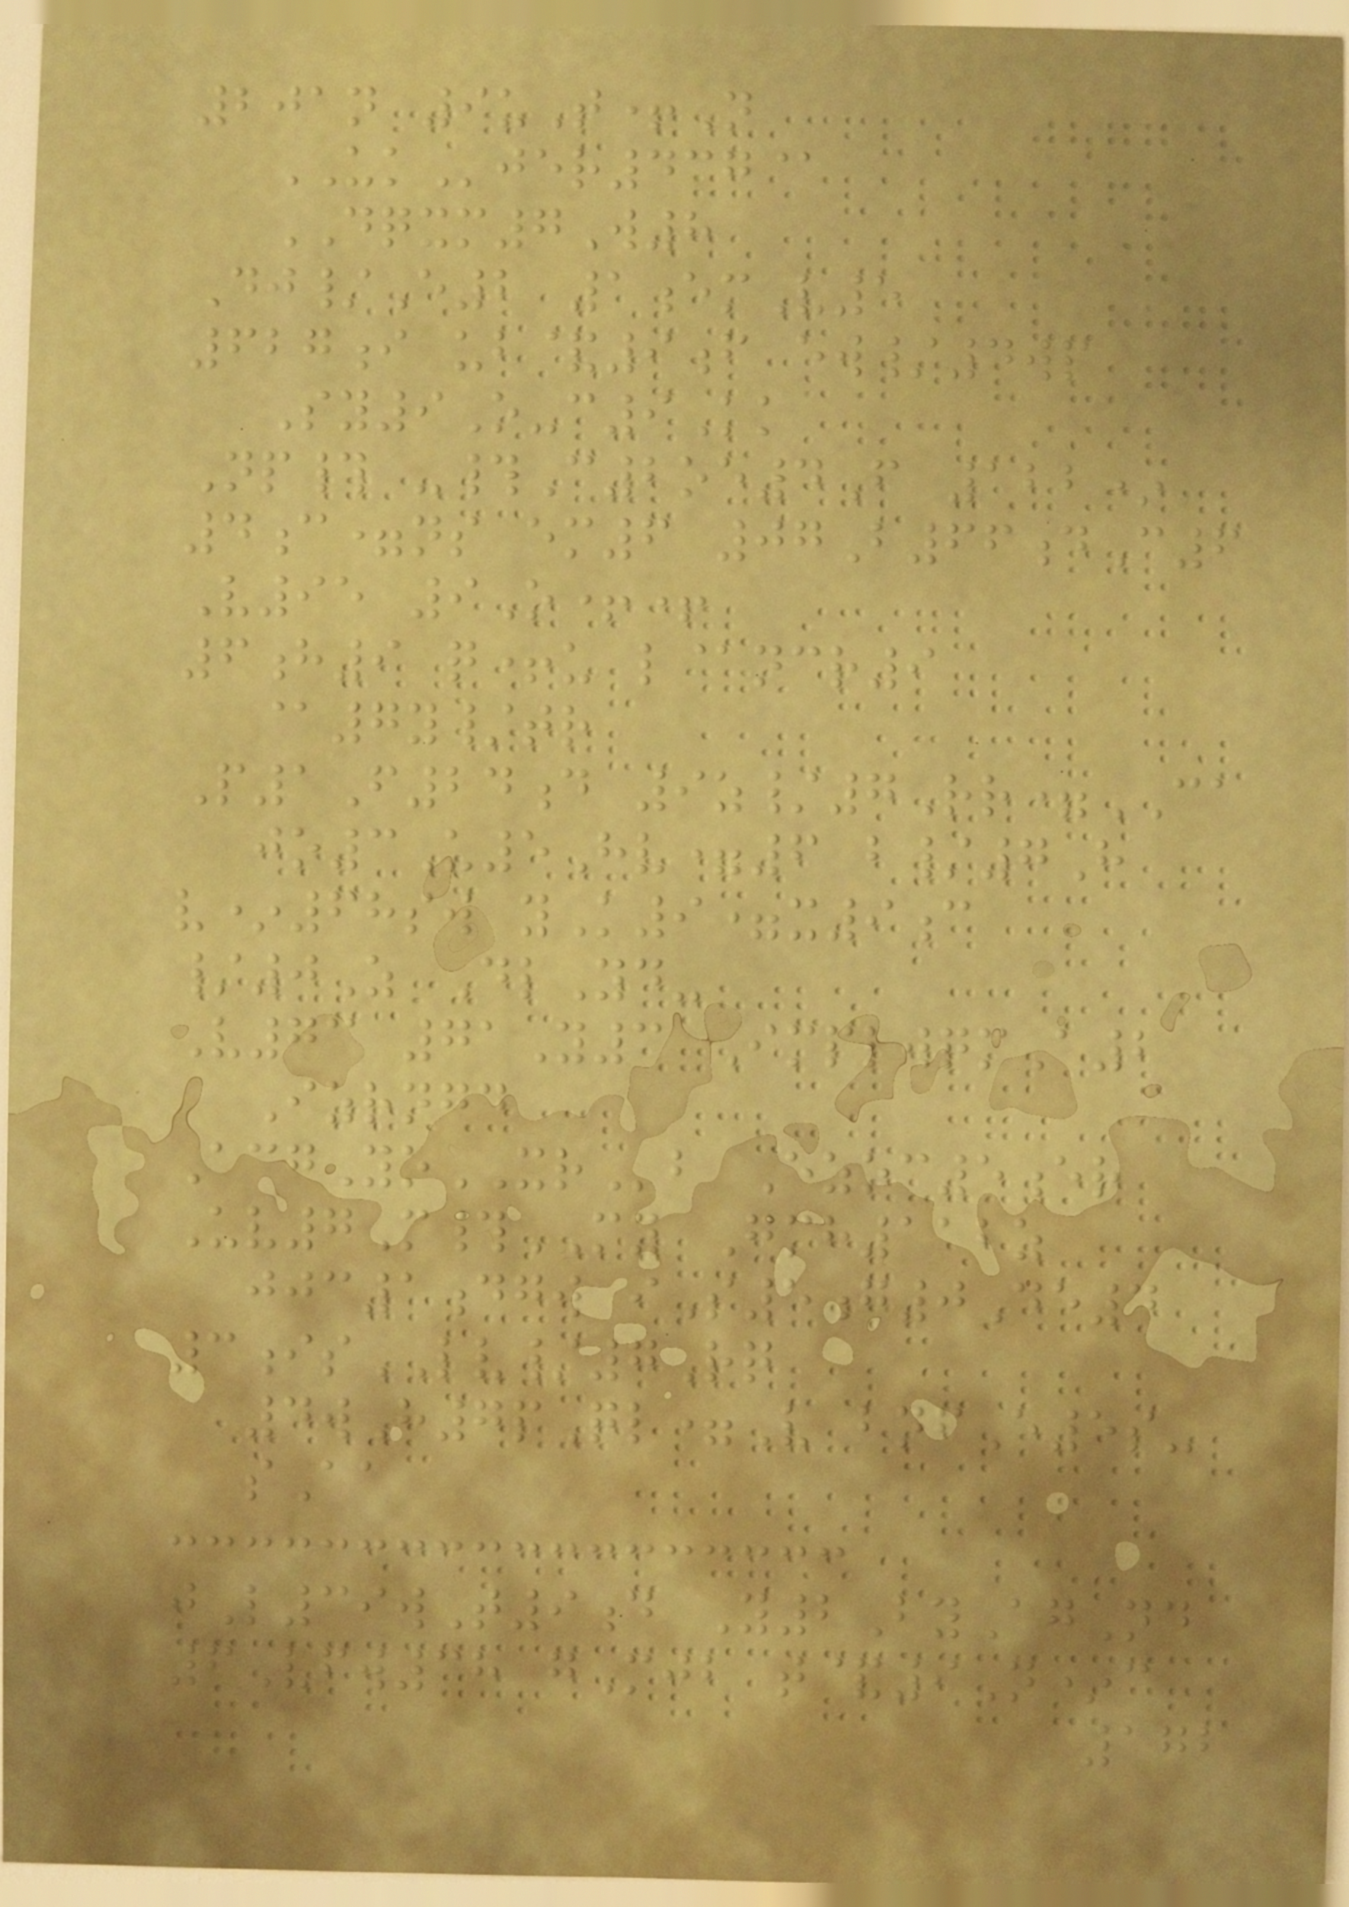201n 9uT+N
UKjer437@
DQXM7W8
Dj/E2 1emV5
627i ub&9f ew/4wp
Sy9O-c9Kk
Np# -#C2oe4F 122*
4c=ns em6 07B66dC6
V95 9O++
6h9 q+u l@ncr9
@7y/tr
P1F24d 9z/7Rr=CA
jo3U5Hv=6 b/7H
v*68sw yK9=x9c
/0Z DlYd-
V73 71Y3 ImplwqmA2
Izrngd
AcgYoXRb Ezoc5er
Uv7M#MY Gmh112z
jjc1dgw iS5g0De4
3isLV/7Rq
4wH7pQl=V bnfE5s-
sAa
jL39wT9d Y2ByAgNd
6Vfw38 gMjb t&9N*c
172
